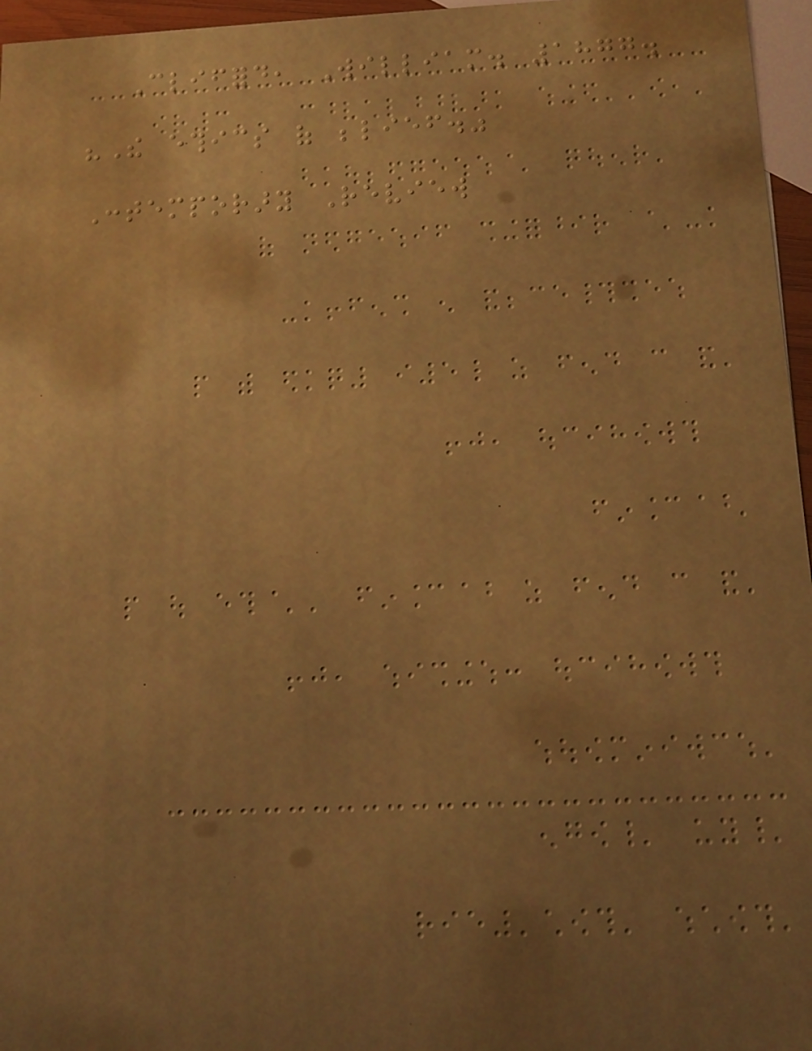Clifford, William. 1877.
"The ethics of belief."
Contemporary Review
